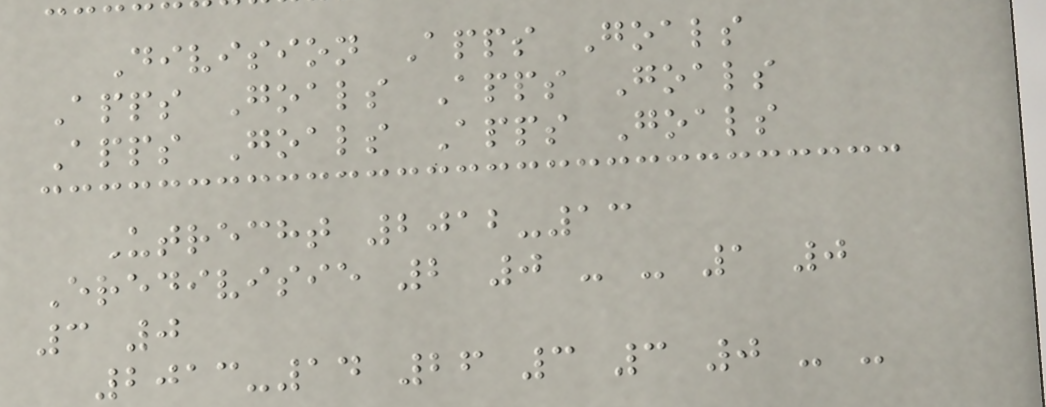Division Apps Goals
Apps Goals Apps Goals
Apps Goals Apps Goals
Utrecht 2012-13
Eredivisie 2 0 - - 1 0
3 0
2013-14 26 3 3 0 - -
